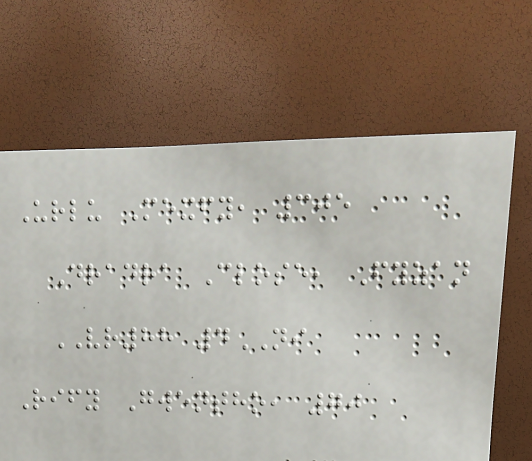Urlu Mexfy, 305
Dradra Close, Fyzan
VR88 4NI
Rify Gwentho, 70
